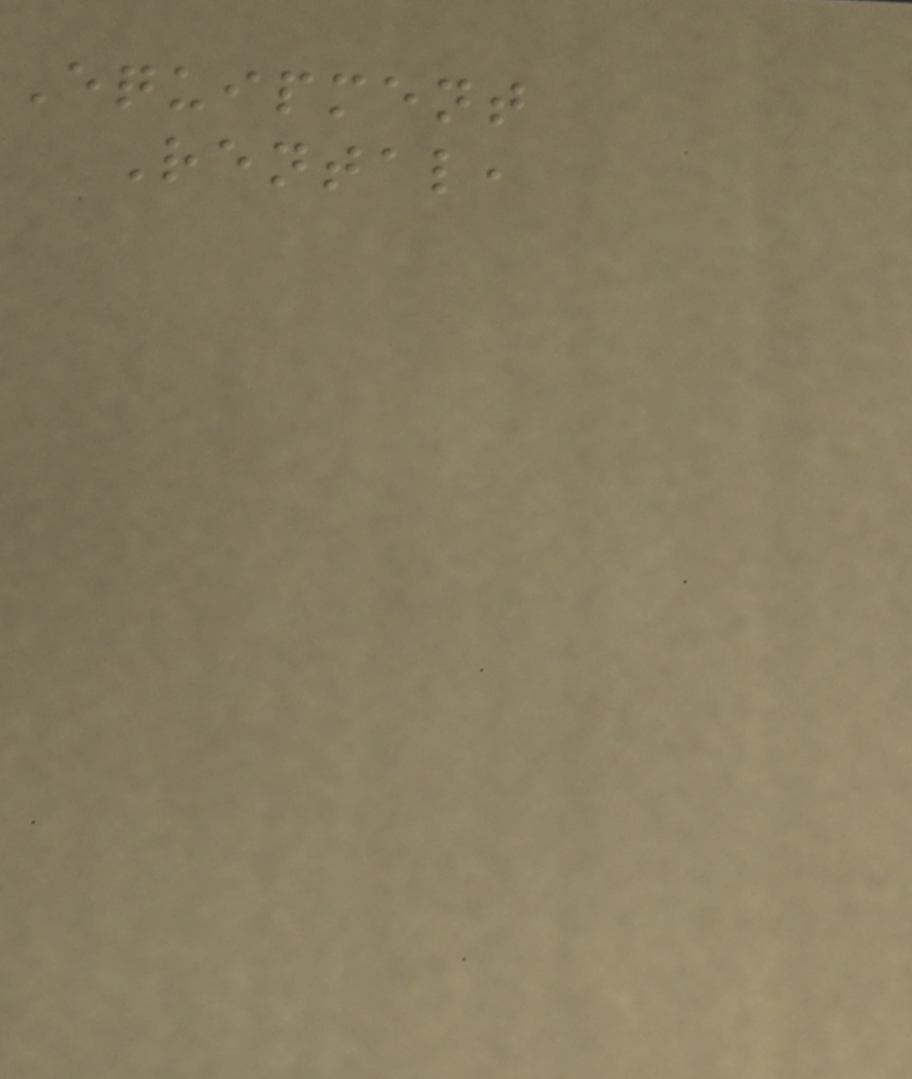Equipment
Rental,
